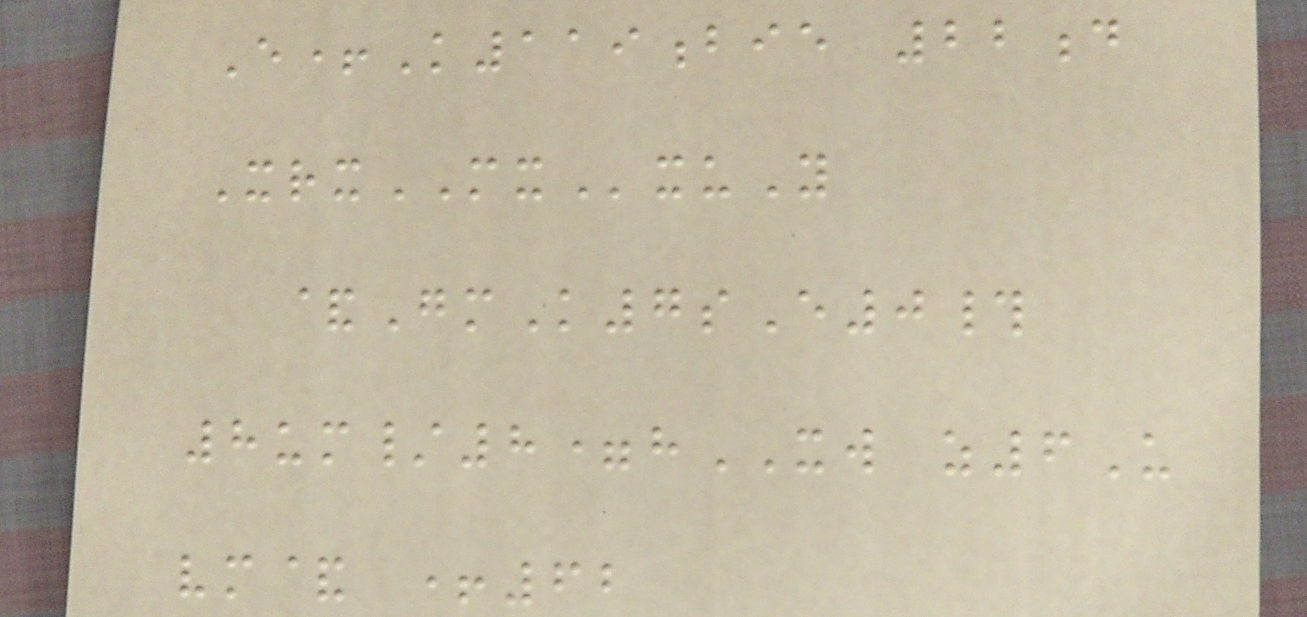E+K119bie 22d
XrxMXxuY
&GmK7sE0#
8um/8=hXW z6U
vm& +62
